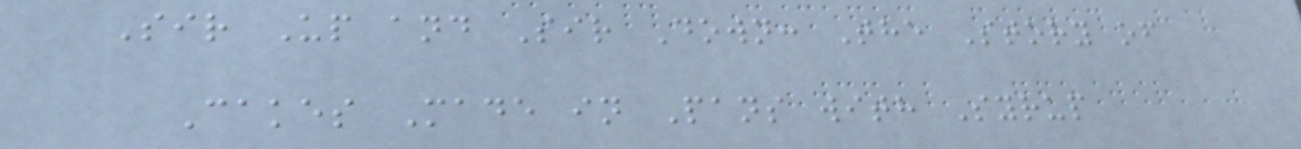Sir Up and Sir Down: The Story of
Cakes Made in Pans with Syrup
